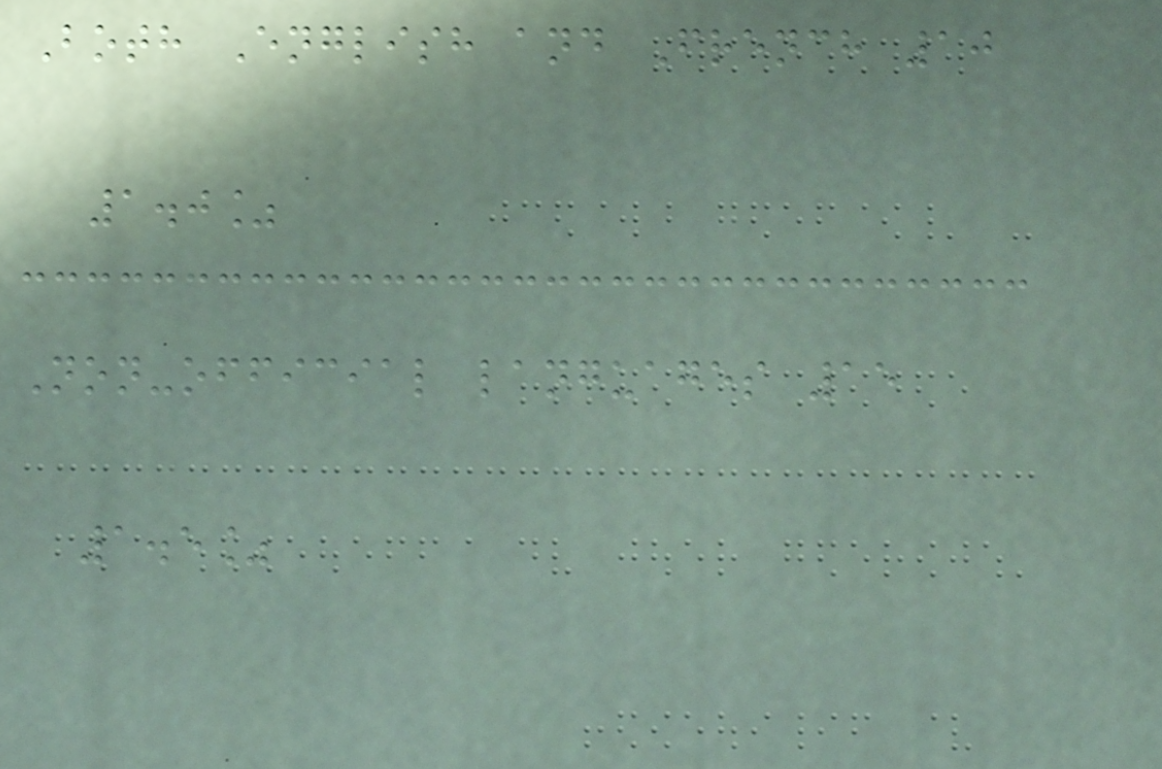Both English and French 10
1.0%
Non-official languages 15
1.5%
